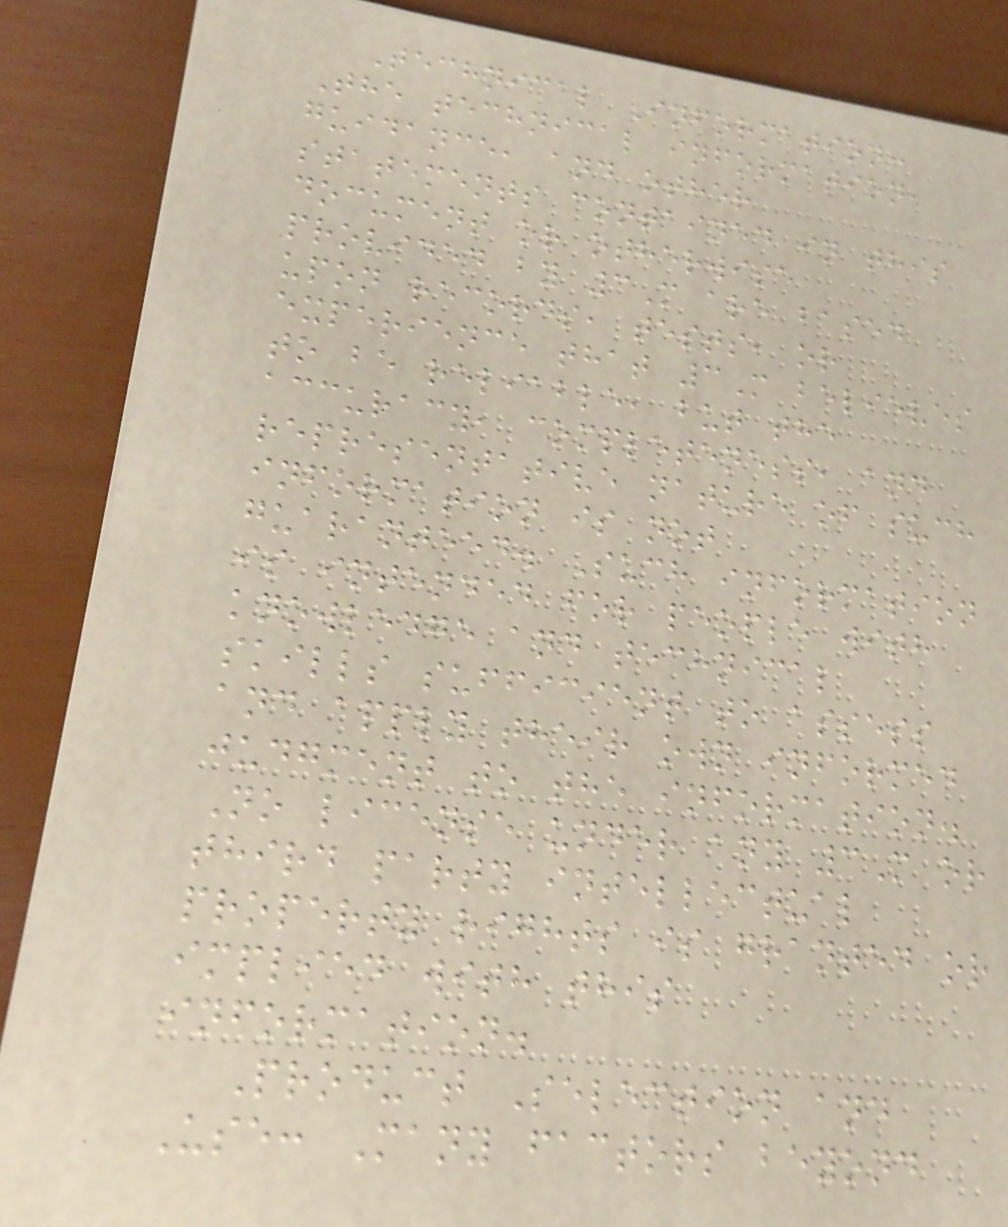Technical Information:
The technical information,
guidance, and other
statements contained in this
document or otherwise
provided by 3M are based
upon records, tests, or
experience that 3M believes
to be reliable, but the
accuracy, completeness, and
representative nature of such
information is not
guaranteed. Such information
is intended for people with
knowledge and technical
skills sufficient to assess
and apply their own informed
judgment to the information.
No license under any 3M or
third party intellectual
property rights is granted or
implied with this
information.
Product Selection and
Use: Many factors beyond
